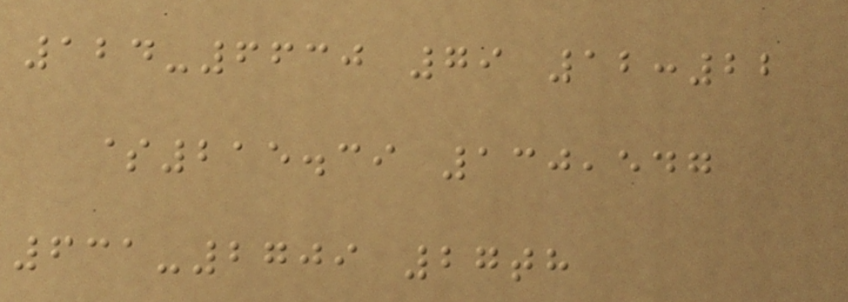124-6630 79 12:22
$215.39 130,547
631-2709 27th
